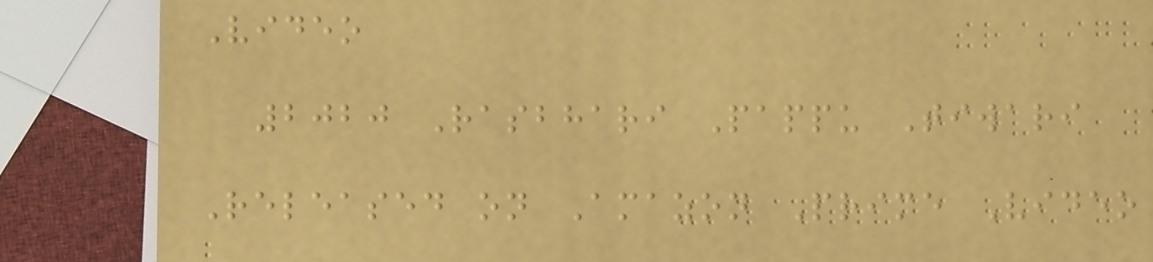Video
2020 Rasbhari Pappu Tiwari
Released on Amazon Prime Video
